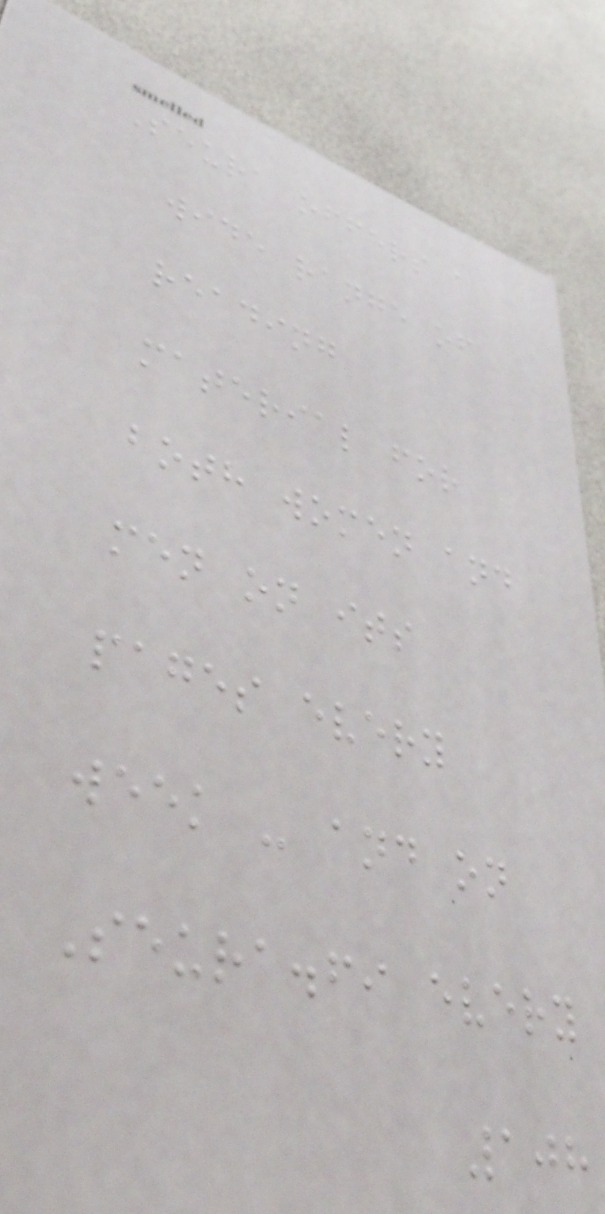Seura offers a
wide range of
reading
material for
both women and
men on its
pages every
week - and on
Seura.fi every
108
